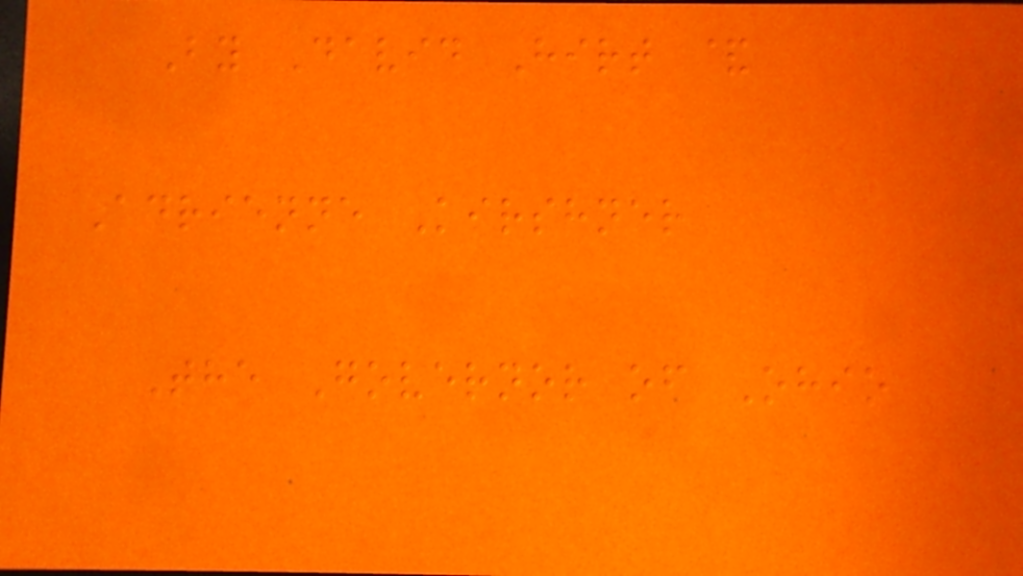By David Hirt &
Adrienne Kirshner
The Governor of Ohio
